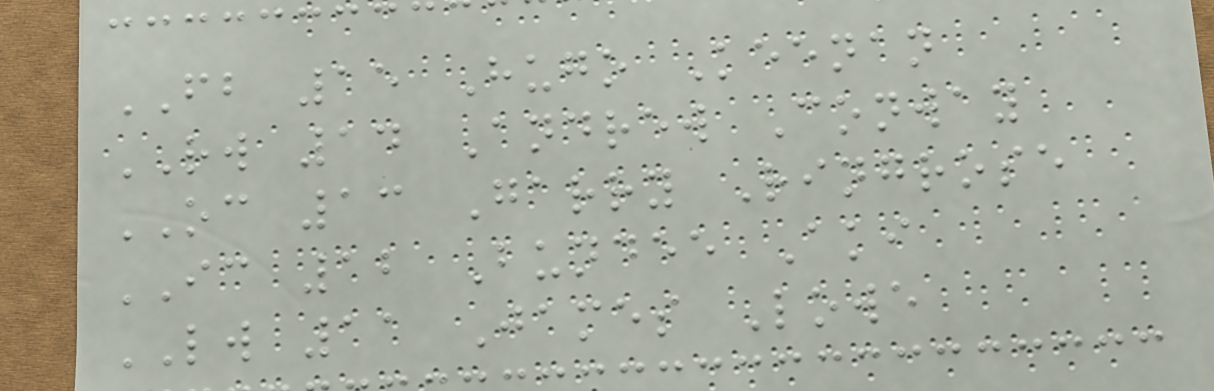FB 15 Hugo Keenan
RW 14 Andrew Conway
OC 13 Garry Ringrose
IC 12 Bundee Aki
LW 11 James Lowe
